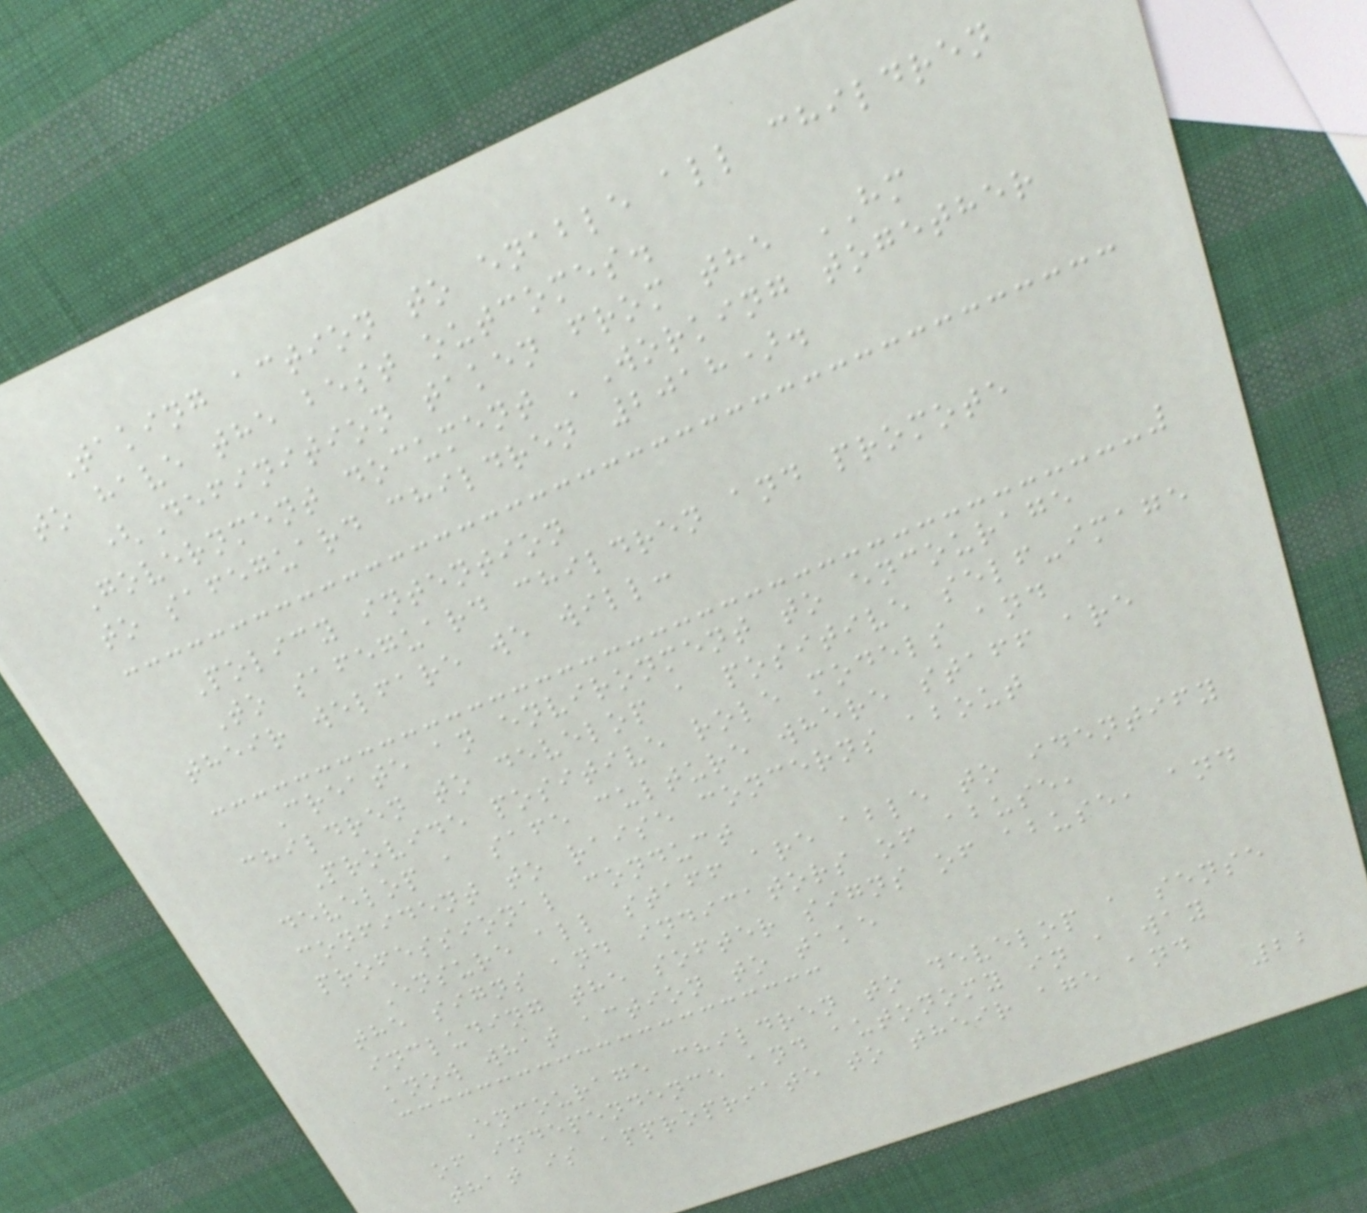Taking action to enable all children
to have the best outcomes.
(Definition taken from the HM
Government document 'Working together
to safeguard children 2018).
Policy intention
To safeguard children and promote
their welfare we will:
Create an environment to encourage
children to develop a positive self-image
Provide positive role models and
develop a safe culture where staff are
confident to raise concerns about
professional conduct
Ensure all staff are able to identify
the signs and indicators of abuse,
including the softer signs of abuse, and
know what action to take
Encourage children to develop a sense
of independence and autonomy in a way
that is appropriate to their age and
22
